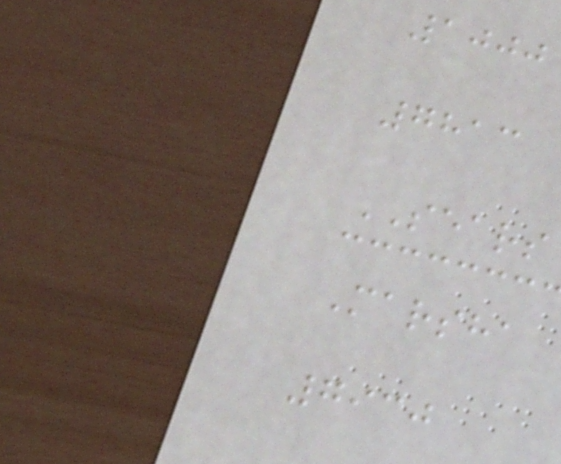1000
7813
SEARS
Marsha
7930
